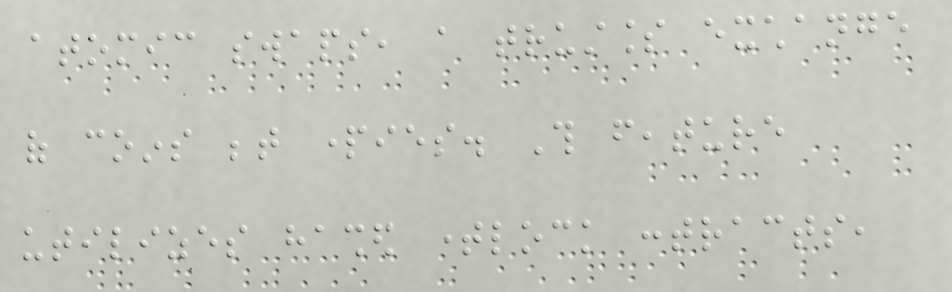atomic swaps, a trustless exchange
of coins between parties. This feature
utilizes hashed timelock contracts,
